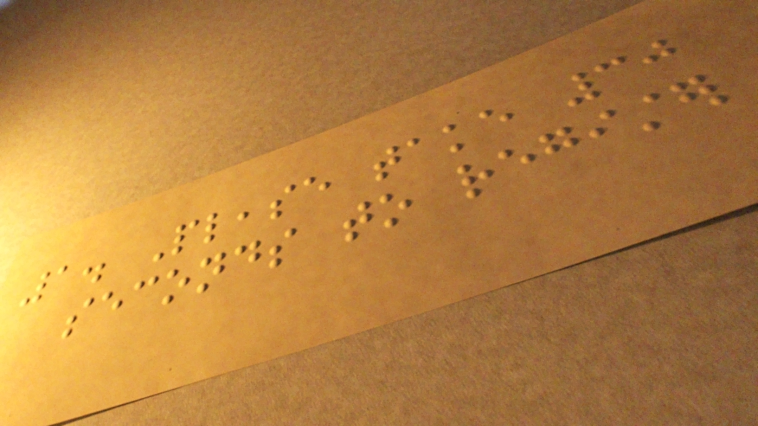1. Please take 30
seconds to register
